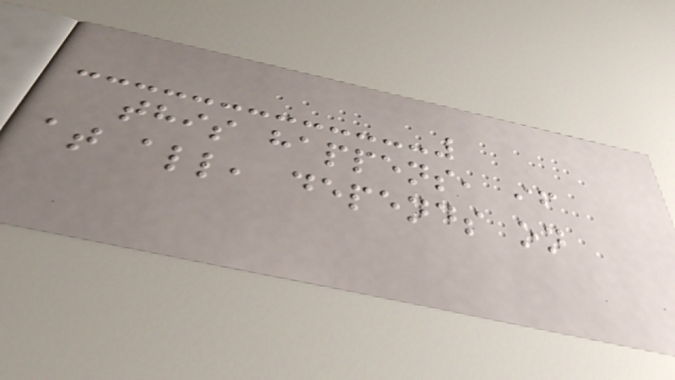this happens, if
at all, depends on
